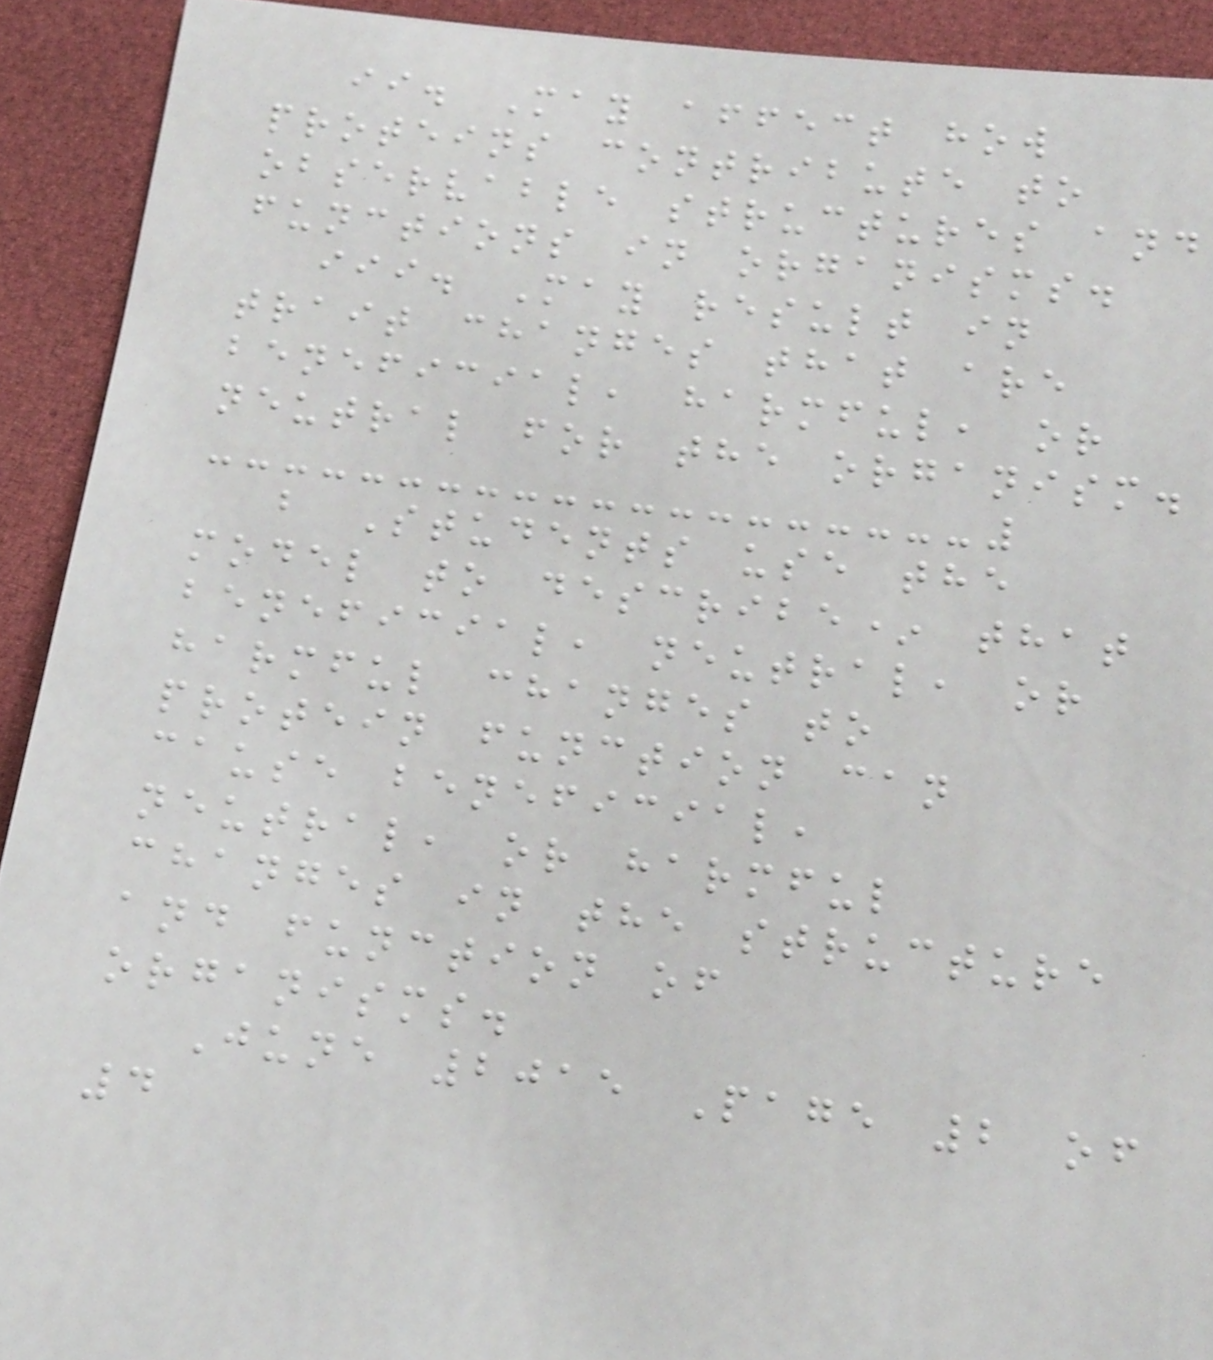ii. May affect how
proteins contribute to
observable structures and
functions in organisms.
iii. May result in
trait changes that are
beneficial, harmful, or
neutral for the organism.
b Students use the
model to describe* that
beneficial, neutral, or
harmful changes to
protein function can
cause beneficial,
neutral, or harmful
changes in the structure
and function of
organisms.
June 2015 Page 2 of
4
